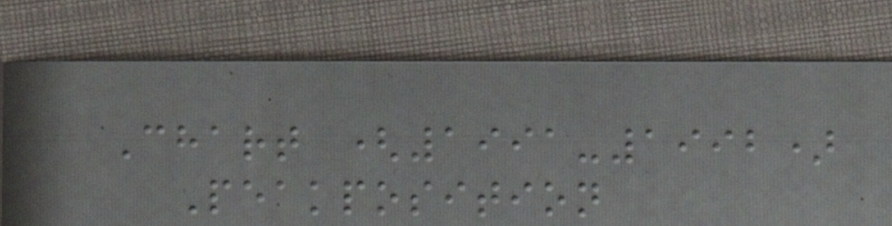Chart (1991-1992)
Peakposition
